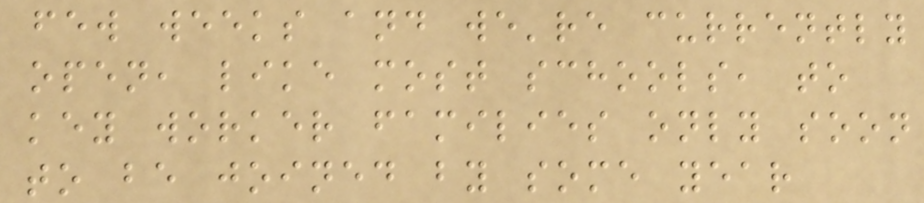few weeks and we're currently
open, like most schools, to
key worker families only soon
to be joined by some year
